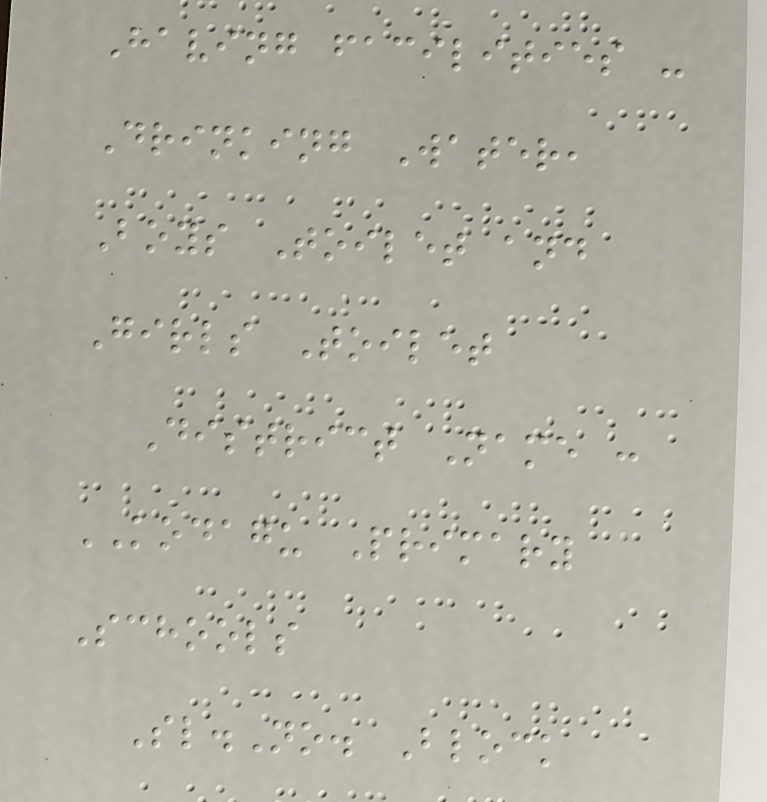Having facilities -
Drinking Water,
Boys Toilet and
Girls Toilet
District Name :
KODAGU Primary
Schools
Sl.No. Block
